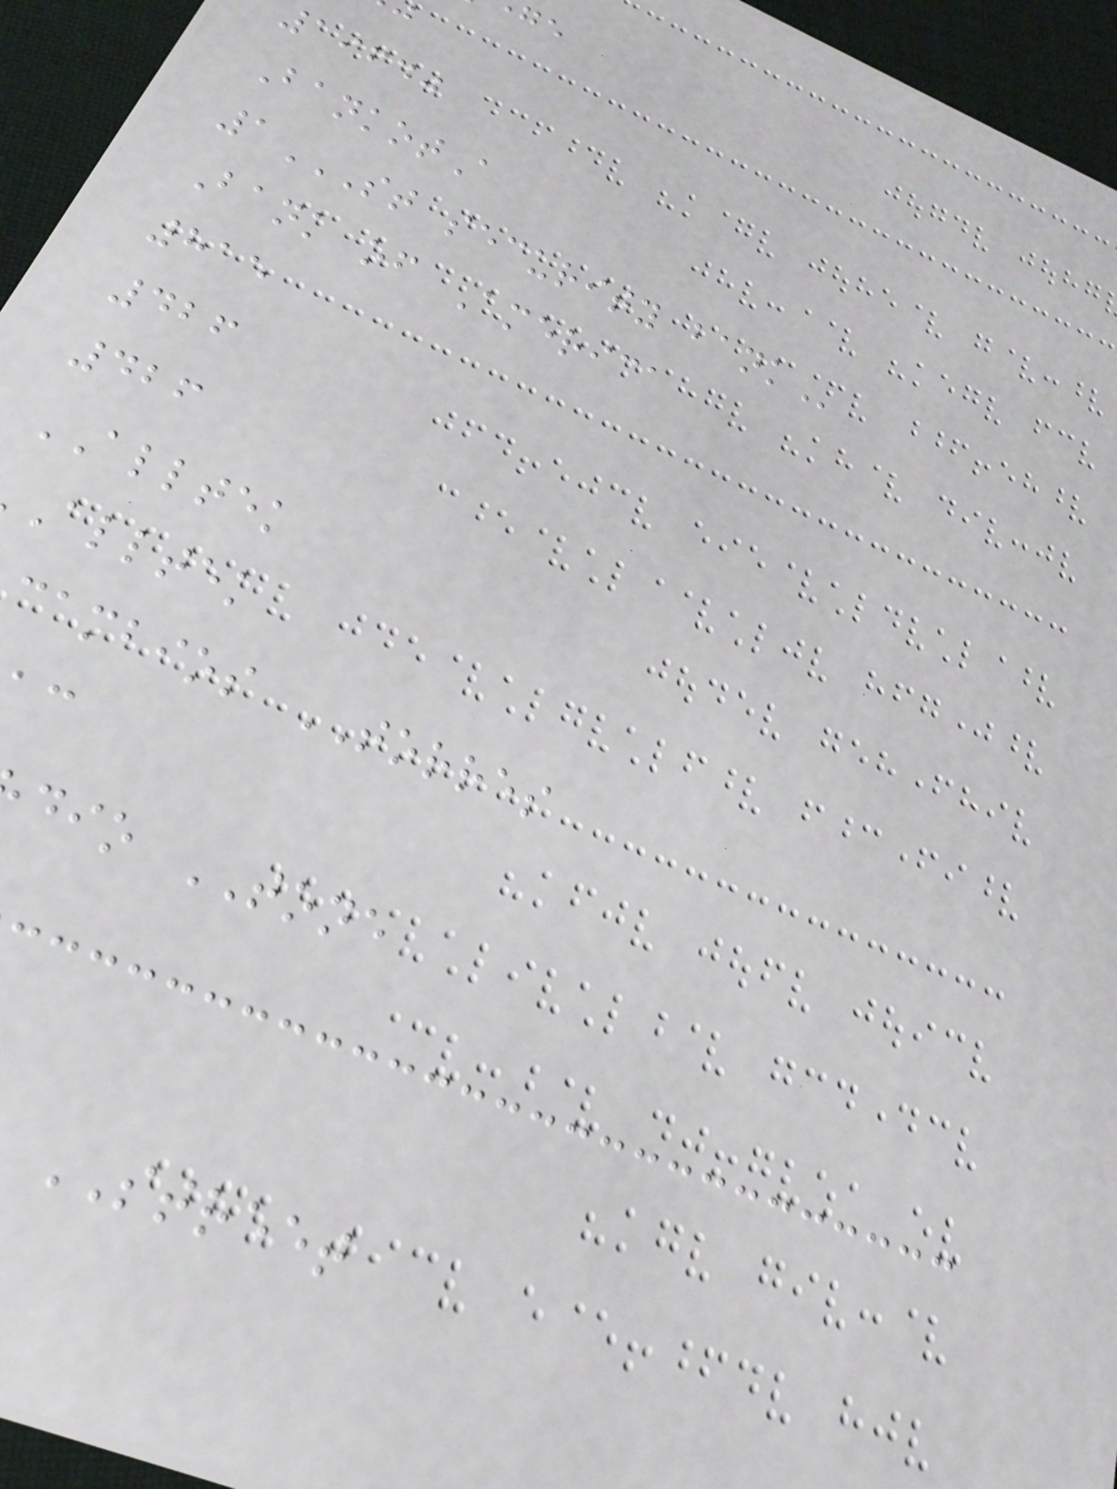19640
BankotA
1ST SECURITY BANK
Bank of America
815
426
426
ALLTEK
alltek
cambios TORRES
dio TONE
STREET
